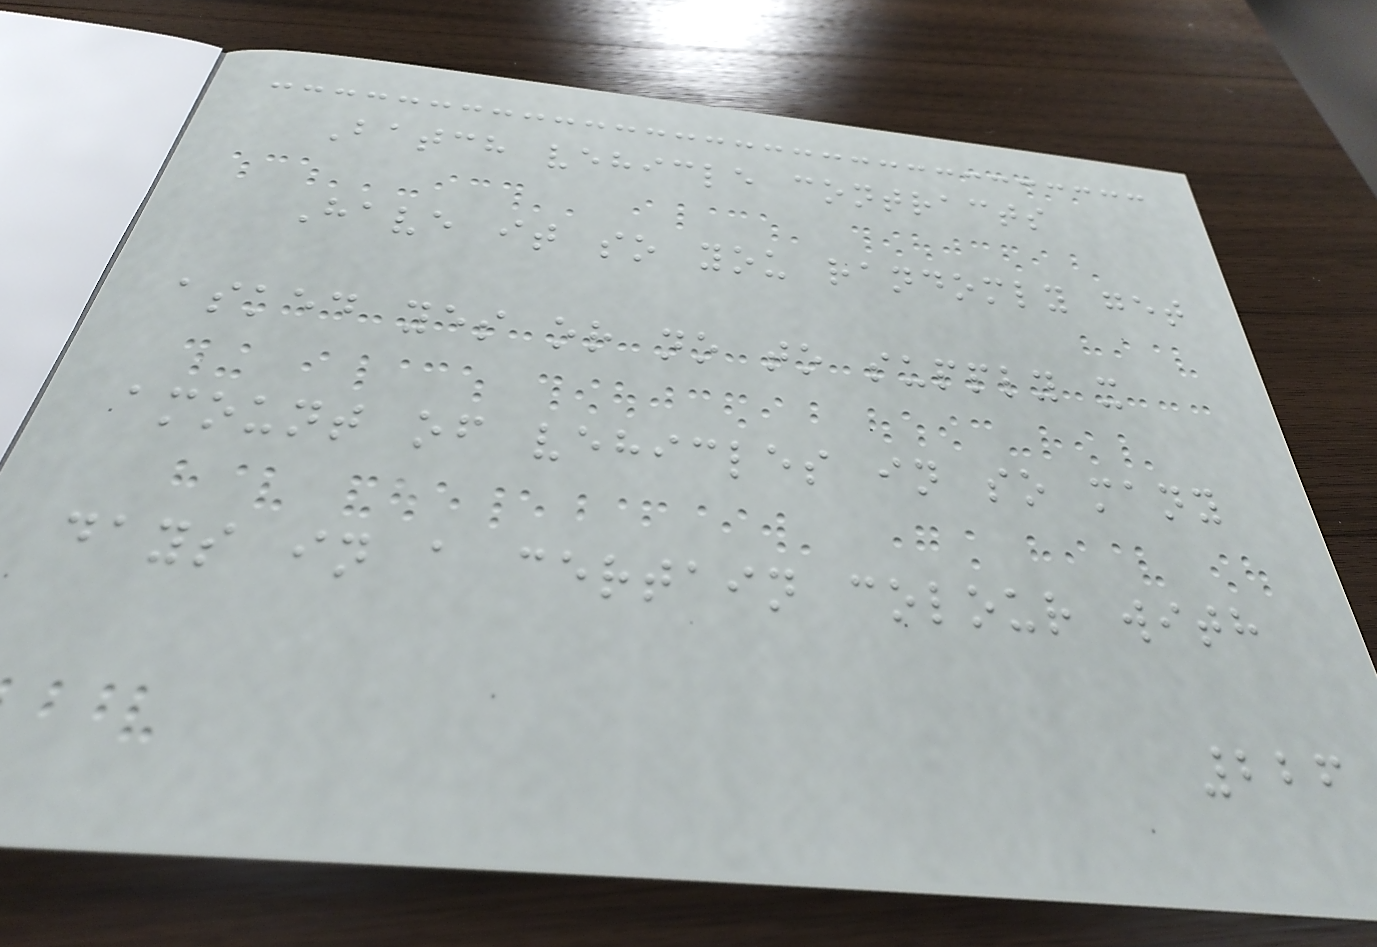Batch vehicle contracts
Have it so you randomly get
asked yes or no to supply x
amount of vehicles in so many
days in a certain colour with
226
